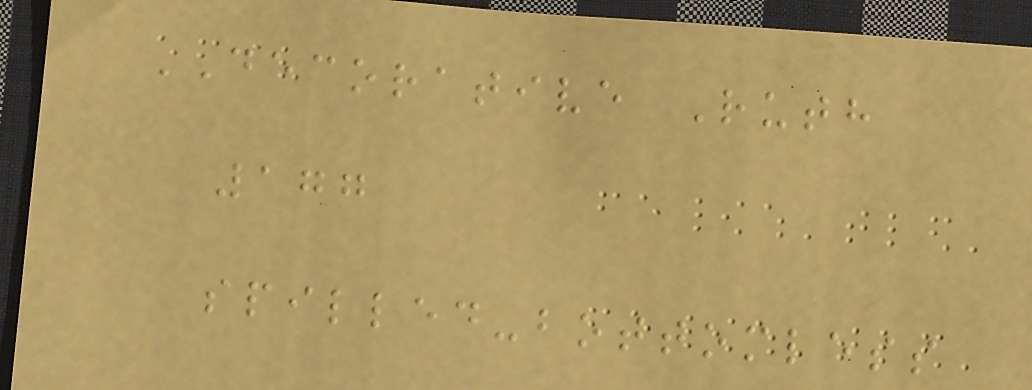DECORATIVE Ruth
177
spilled-bottomless
